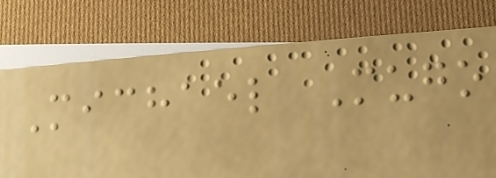Michael Mugo
